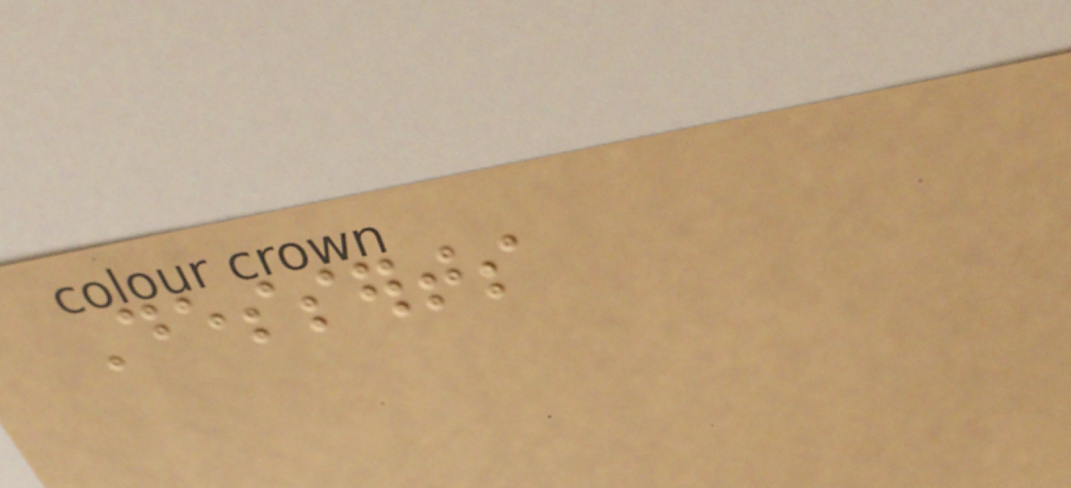Desserts
